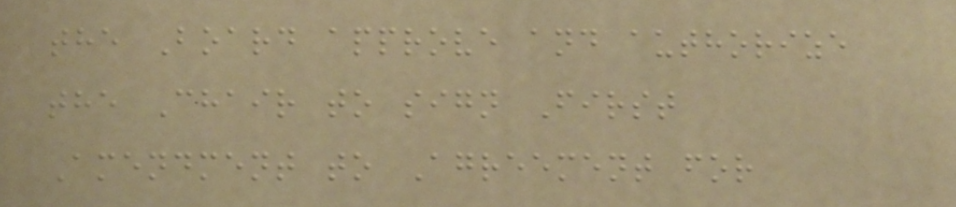the Board approve and authorize
the Chair to sign First
Amendment to Agreement for
